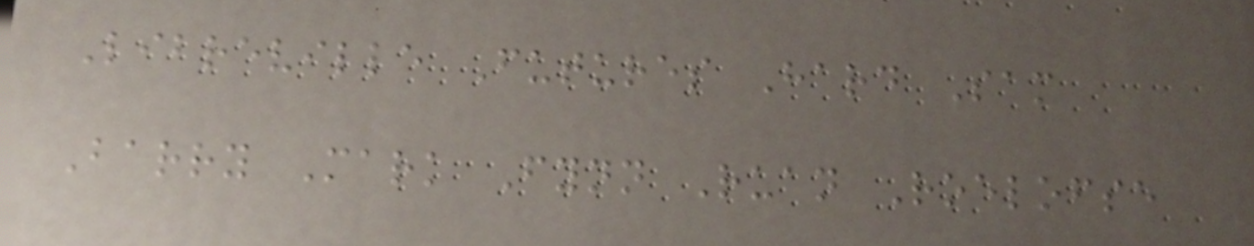Libreville Futures Hard Sam
Barry Mark Fynn Ruan Roelofse
